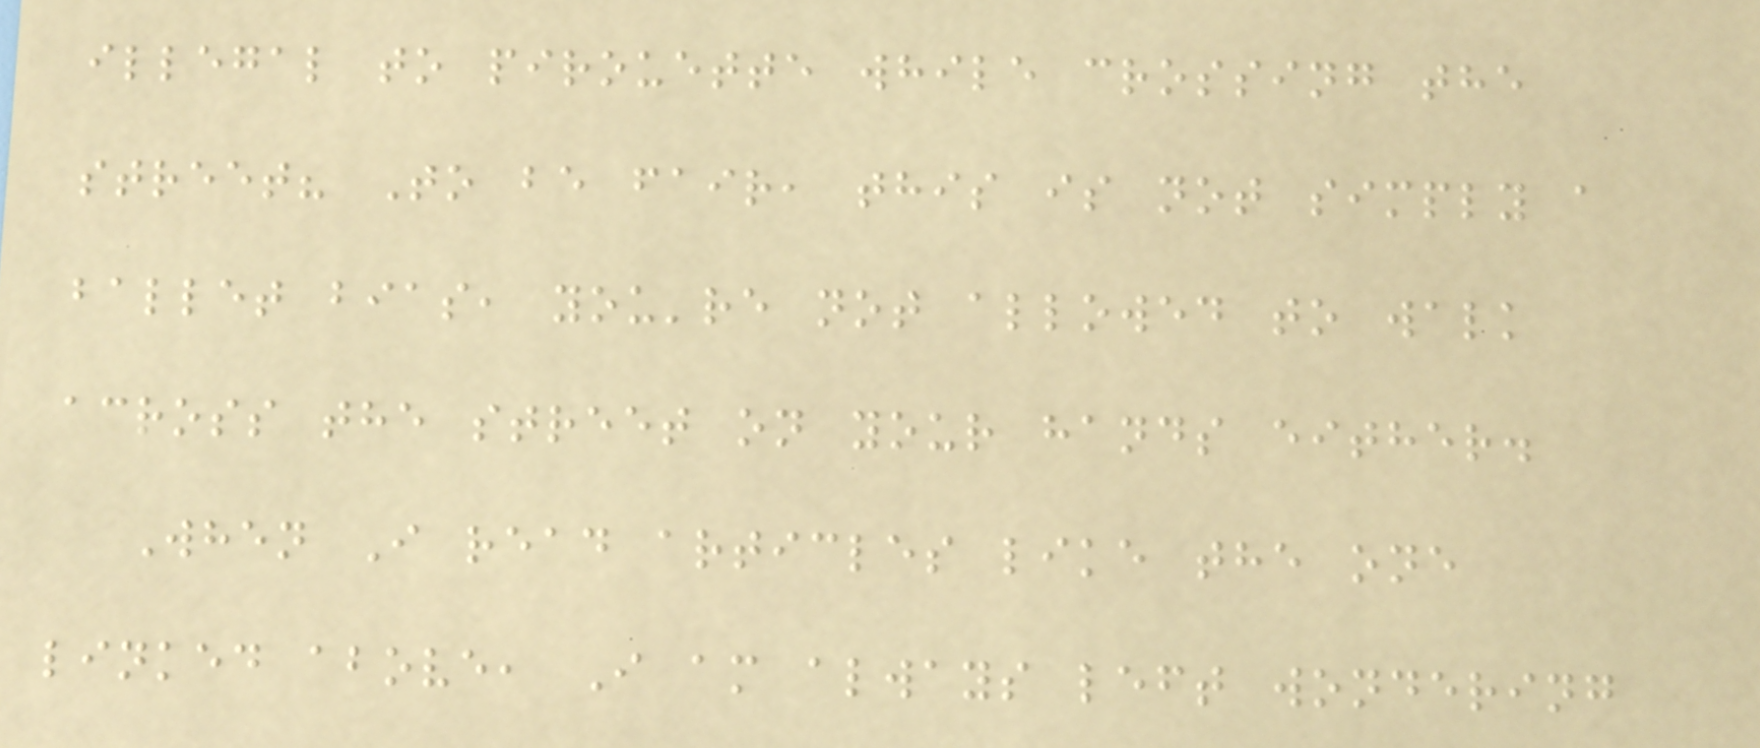illegal to pirouette while crossing the
street? To be fair, this is not simply a
ballet bias, you're not allowed to walk
across the street on your hands either.
When I read articles like the one
linked above, I am always left wondering
